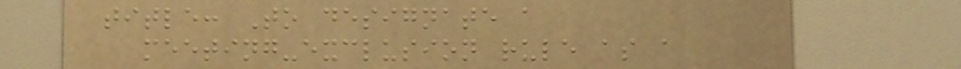title: To designate a
meeting-exclusion rule as a
